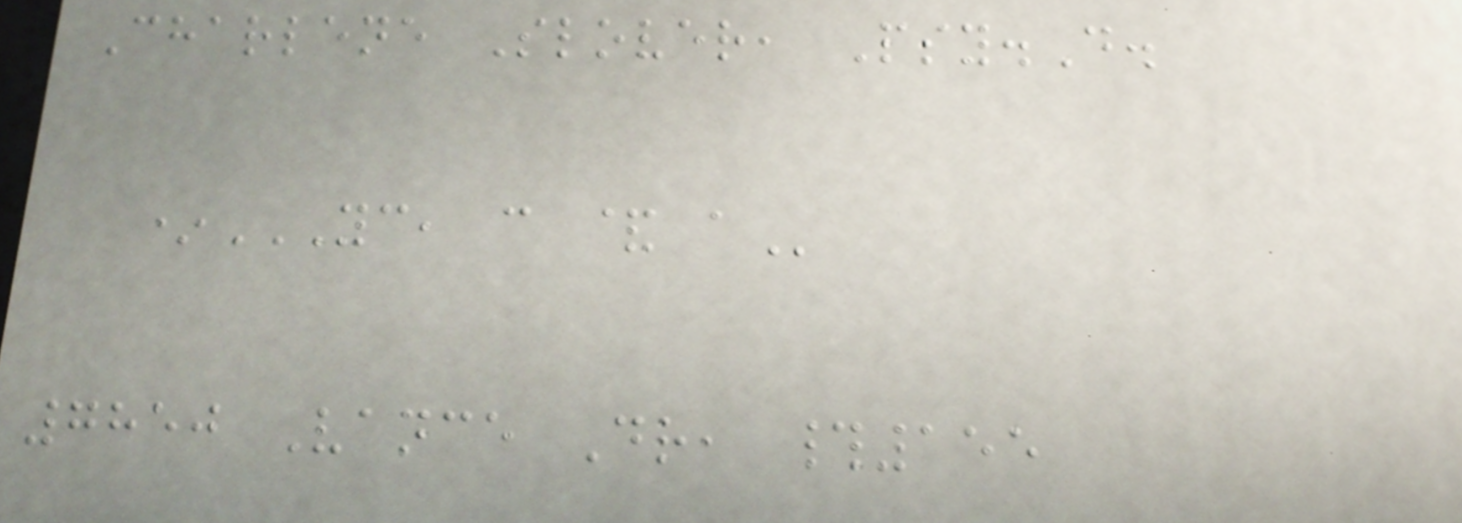Charlene Slover, Psy.D.
*YC, C & A
7850 Vance Dr, #155
